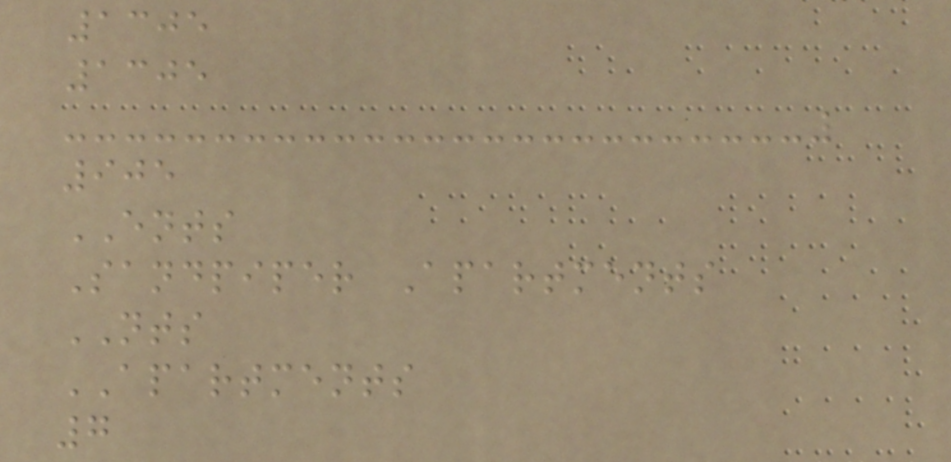1305
1305
905
ENTS
Sandpiper Apartments
NTS
APARTMENTS
7
